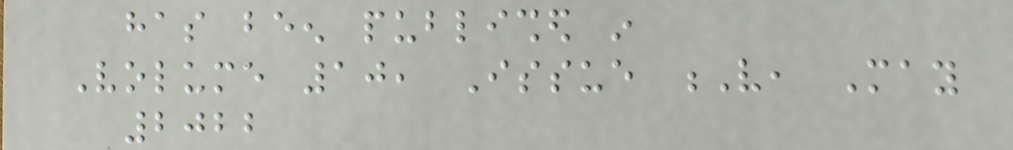has been published in
Volume 10, Issue V, May
2022
